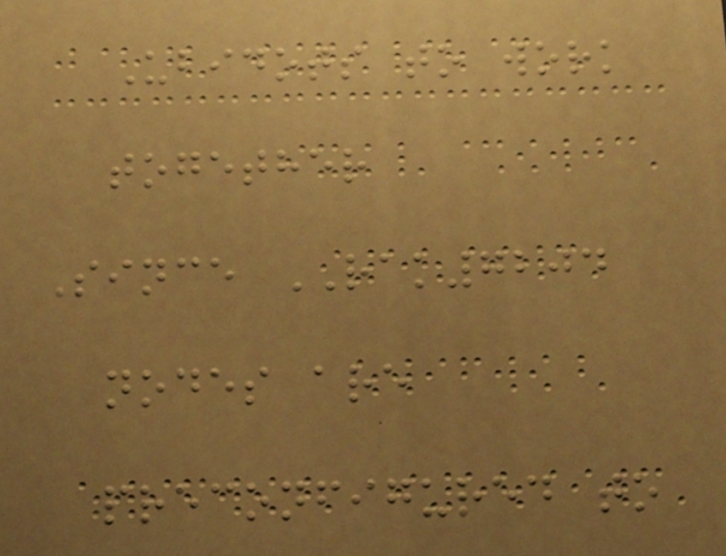Ubidots to work
together
Since RAK7204
nodes are
preconfigured to
